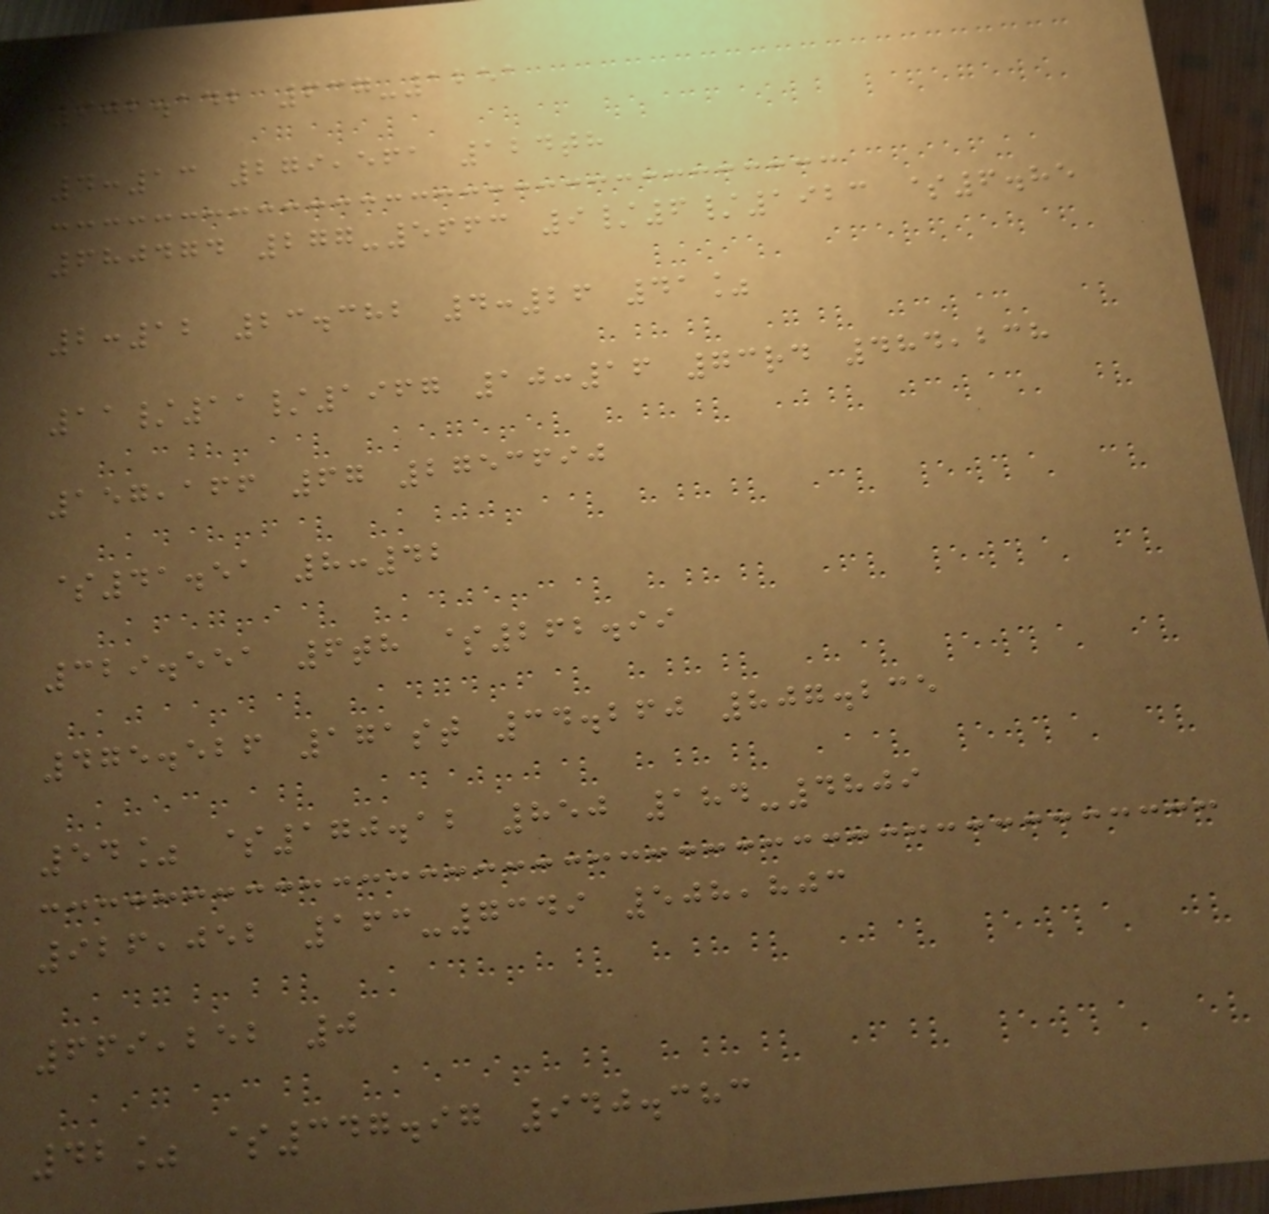902.142 637-1251
4:13 279,561 124th
680474 277-5663 9/6/1923 $6.85
2:12 23.382 4:26 41%
11/11/1967 10:16 73rd 484,238
157,166 67 2753690
$41.51 8:42
329.551 6th $262.99
475.526 171st 34.260 807.235
54% $170.12 850 184-4809
926,052 163-7349 508,803
669,252 0
42% $347.97 940.383
